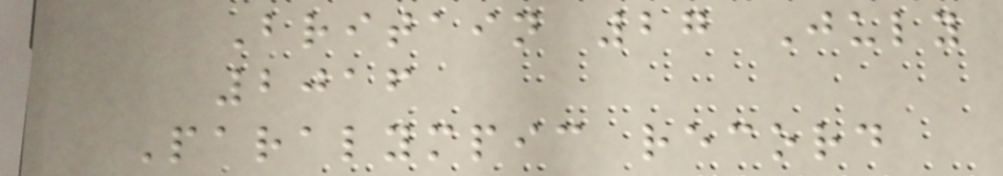Britain 27 July
2016
Paralympic record
